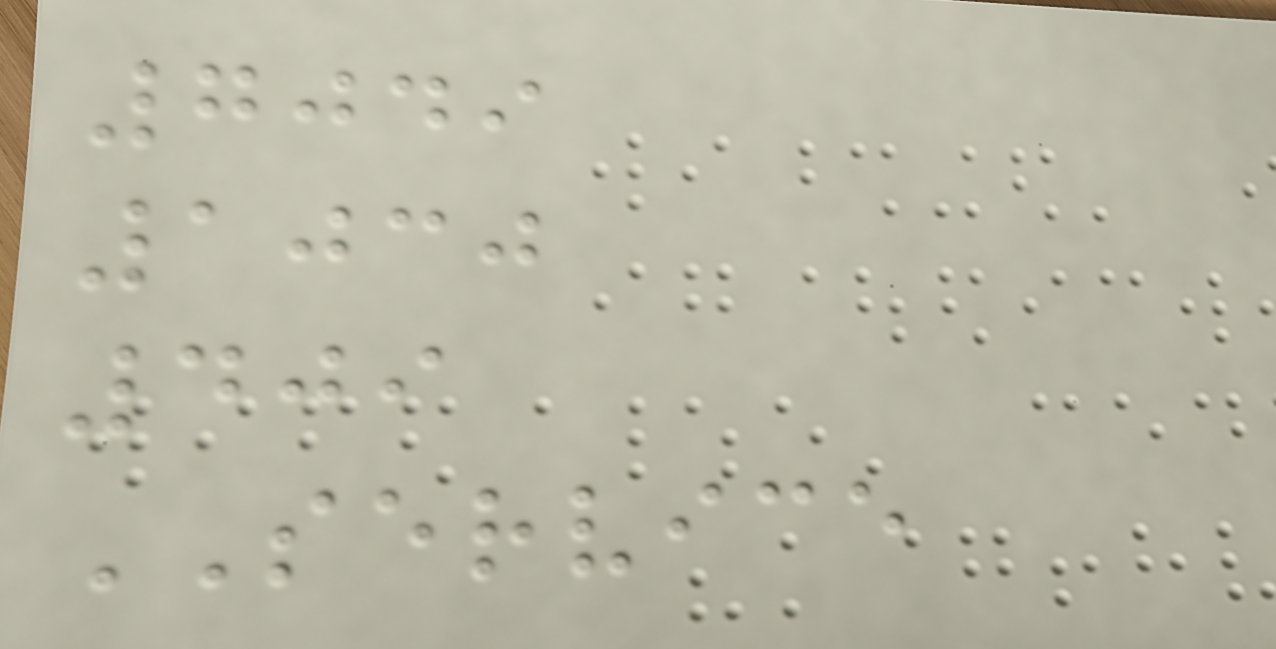7049
1030
409
SERVICE
